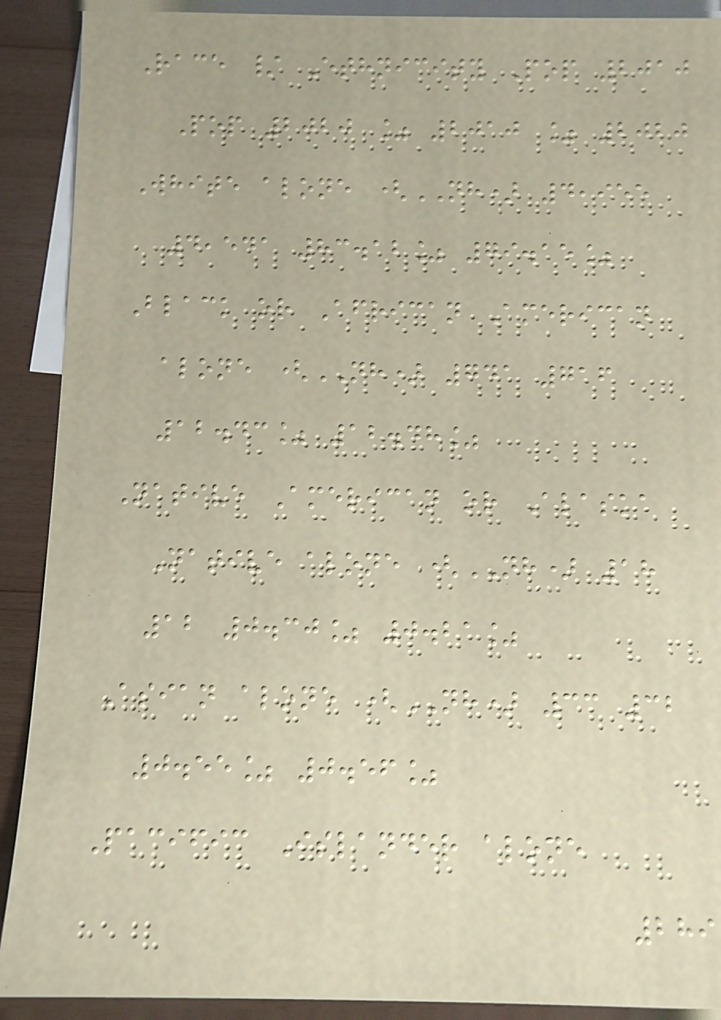Race / Ethnicity Pop 2010
Pop 2020 % 2010 % 2020
White alone (NH) 4,955
4,541 83.12% 79.15%
Black or African American
alone (NH) 741 716
12.43% 12.48%
Native American or Alaska
Native alone (NH) 18
12 0.30% 0.21%
Asian alone (NH) 33 32
0.55% 0.56%
Pacific Islander alone
289
